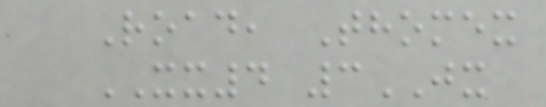Road, Thomex
XX4 3JX
